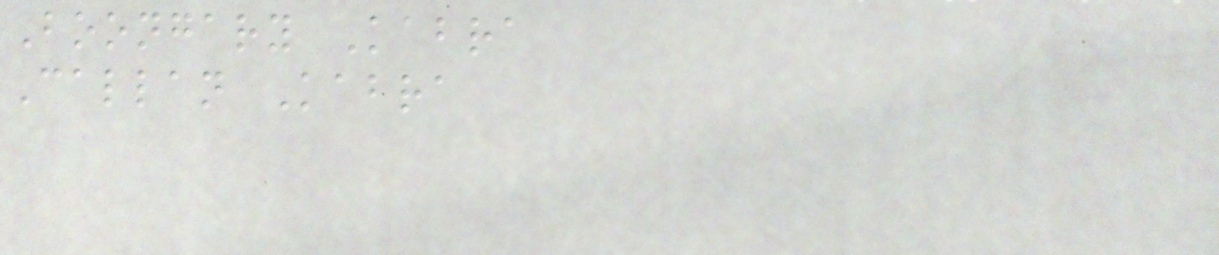Boongary Kabra
Callan Kabra
